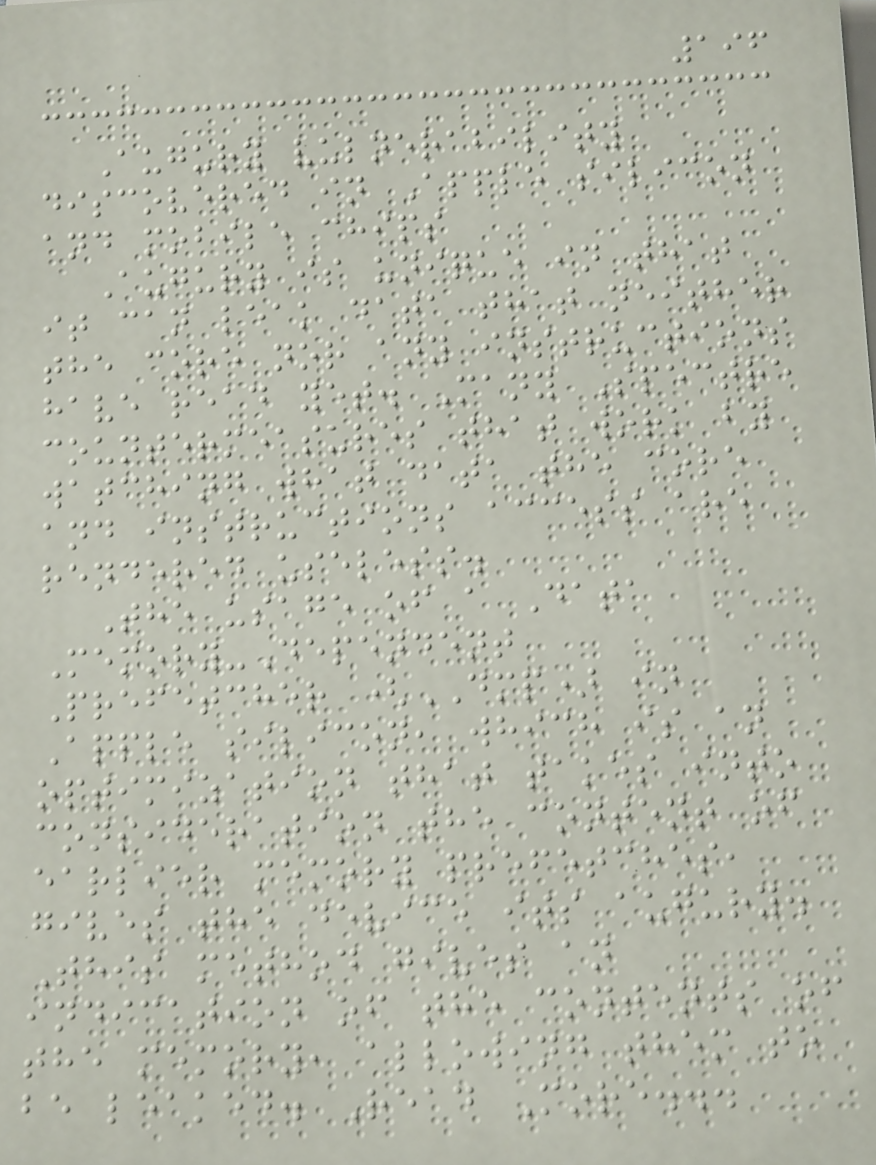196
Augury vulnerability
discovered in Apple silicon
and mobile chips
Augury is unique in that
it can leak data that neither
the core nor any instructions
have read yet. Many Spectre
countermeasures that work by
watching what data the core
and instructions access are
rendered useless.
The usage of a Data
Memory-Dependent
Prefetcher (DMP) in
Apple silicon, which is an
optimization that takes into
consideration the content of
earlier memory prefetches,
gives the device its augury.
This method gives an
indication of the contents of
the memory, allowing them to
be leaked. Read More...
